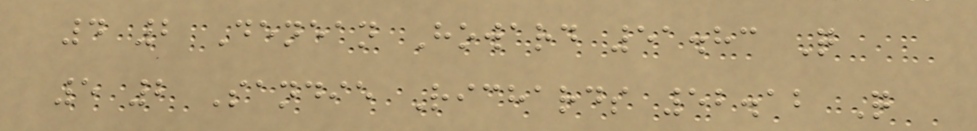4 2 Denean Howard 51.83 Q
5 2 Sandie Richards 52.12 Q
